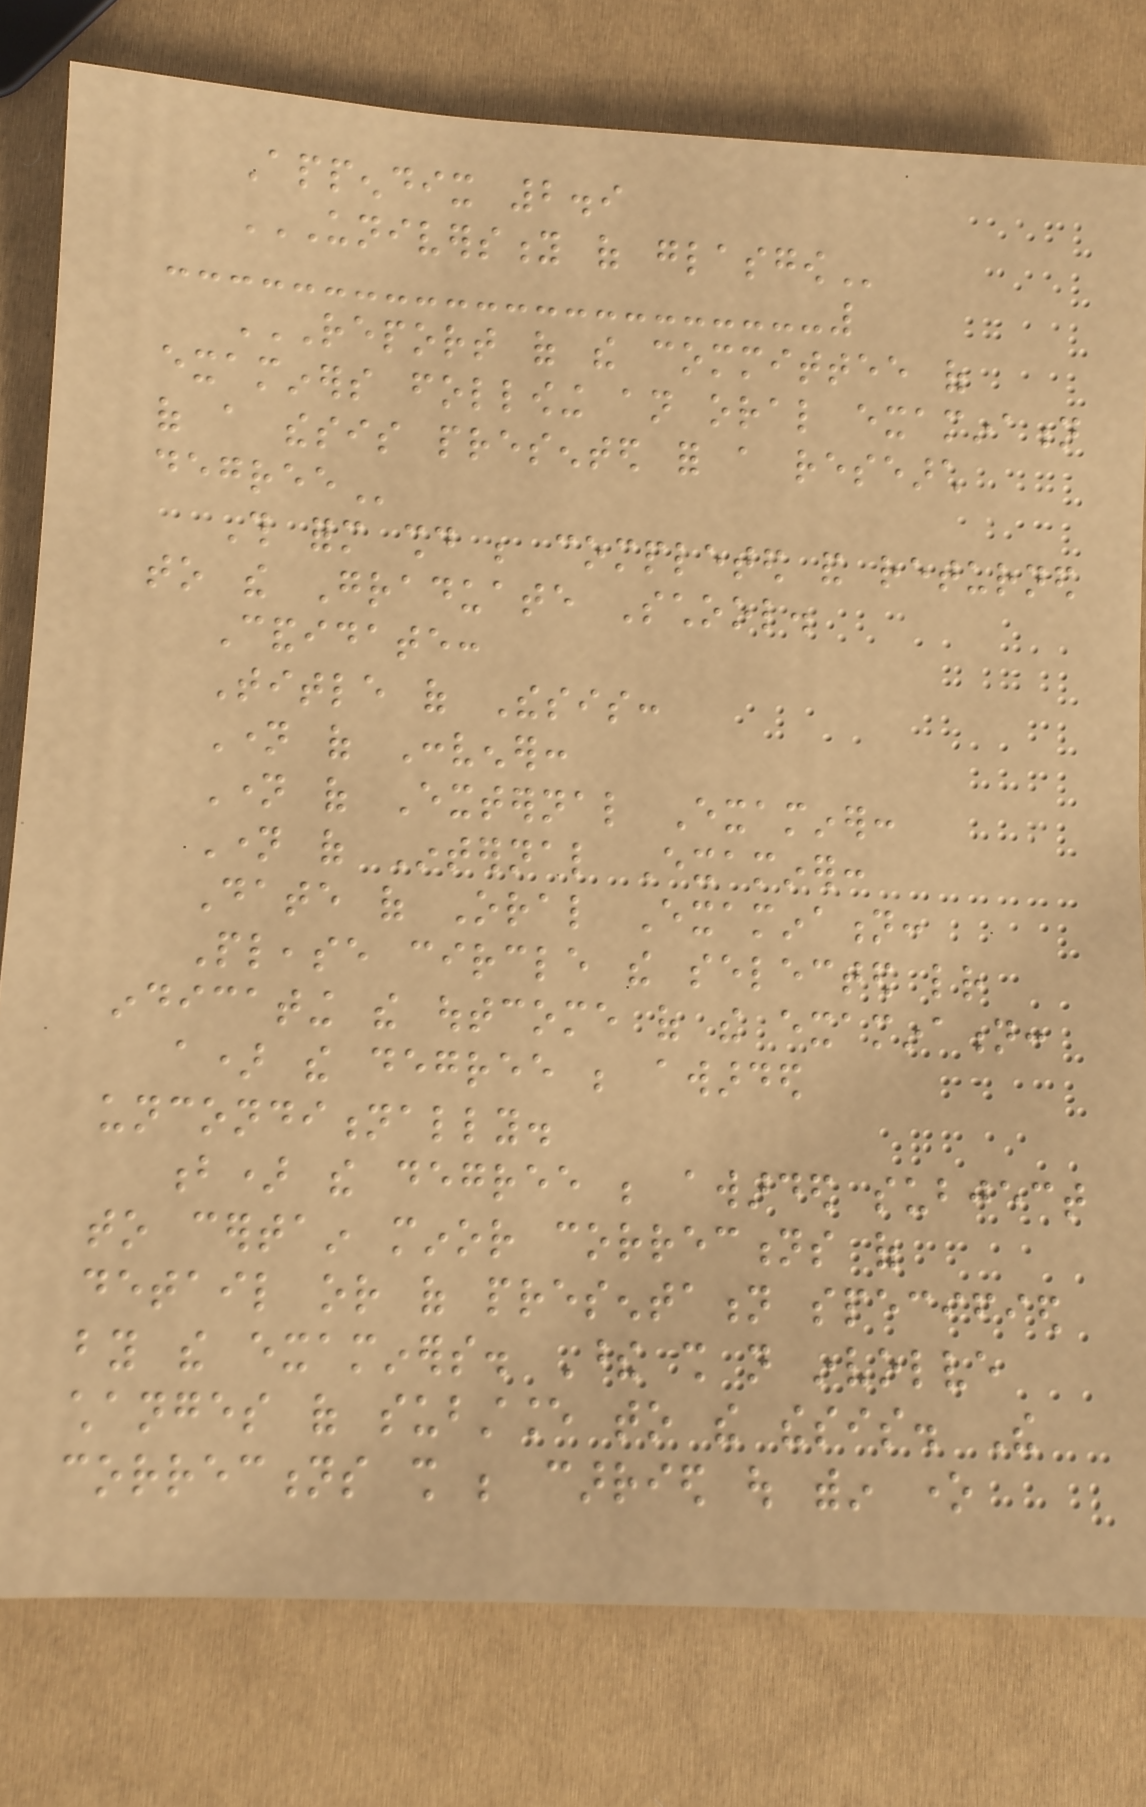Appendix 2.9
UNIVERSITY OF GLASGOW
REPORT OF THE COMMITTEE OF
EXAMINERS FOLLOWING AN ORAL EXAMINATION
OF A THESIS PRESENTED FOR A RESEARCH
DEGREE
This form should be completed and returned
to the Graduate School.
Candidate:
Title of Thesis:
Name of Convener:
Name of External Examiner:
Name of Internal Examiner:
Date of Oral Examination:
Please circle the selected letter
indicating the outcome of the examination:
a) the degree be awarded
unconditionally.
b) the degree be awarded subject
to certain minor corrections of
detail or of presentation specified
by the examiners. These shall not involve
changes of substance to the thesis. The
corrections shall be carried out within one
